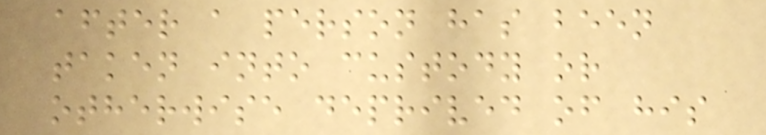after a person has been
taken into custody or
otherwise deprived of his
